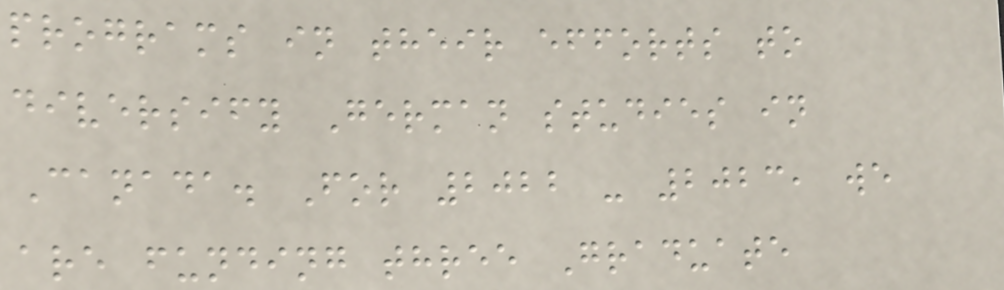programs in their efforts to
diversify German studies in
Canada. For 2022 - 2023, we
are funding three Graduate
